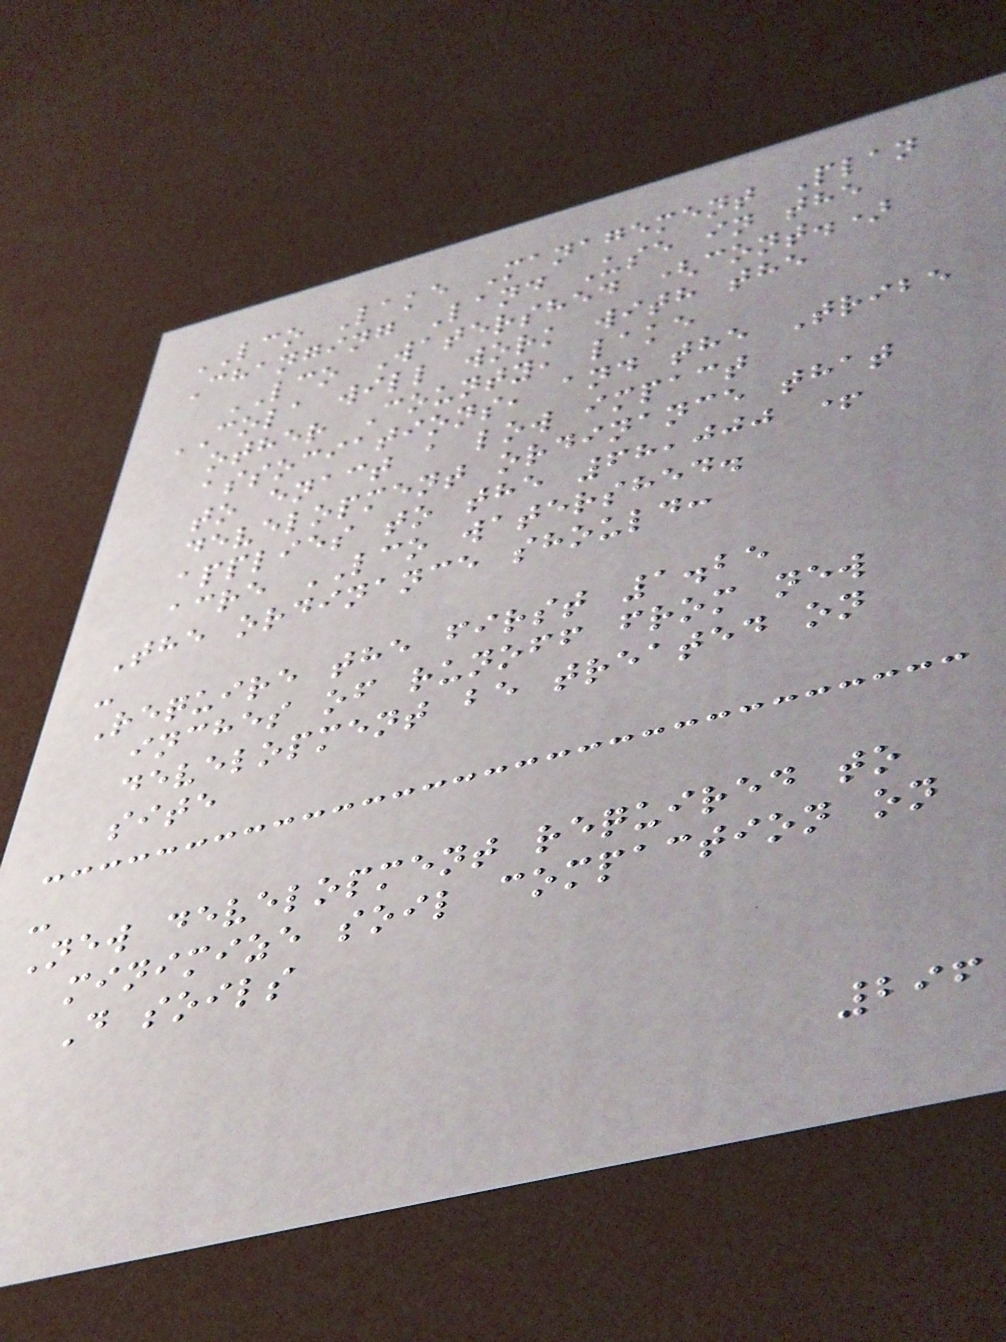LCO Lake Management Plan
Changing Land Use in the
LCO Watershed (cont.)
COLA will work with the
other County, lake
associations, and the Tribe
to enact a low impact
development ordinance that
applies to the 68,000 +
acre LCO watershed.
The ordinance should:
-
Require the first 1.25
inches of runoff from new
development be treated on
site
-
New development required to
minimize soil compaction on
D soils
296
